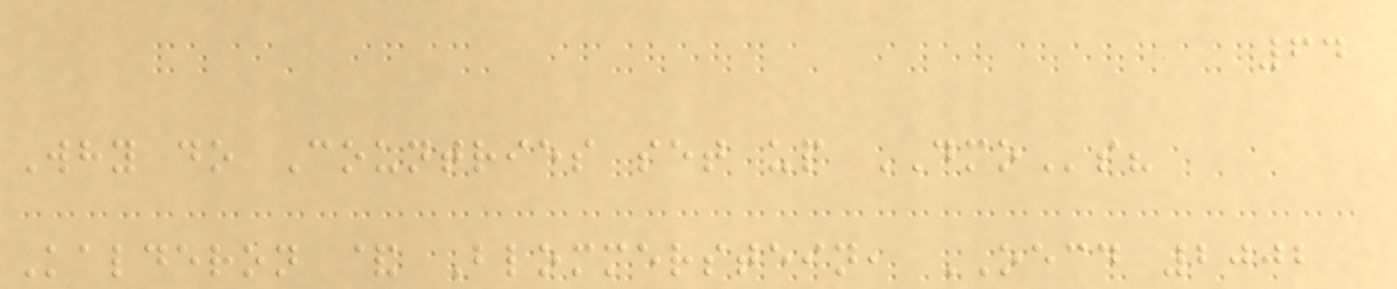64
Why do Countries set up DMOs?
Kalderon & Blommerstein, OECD 2002
